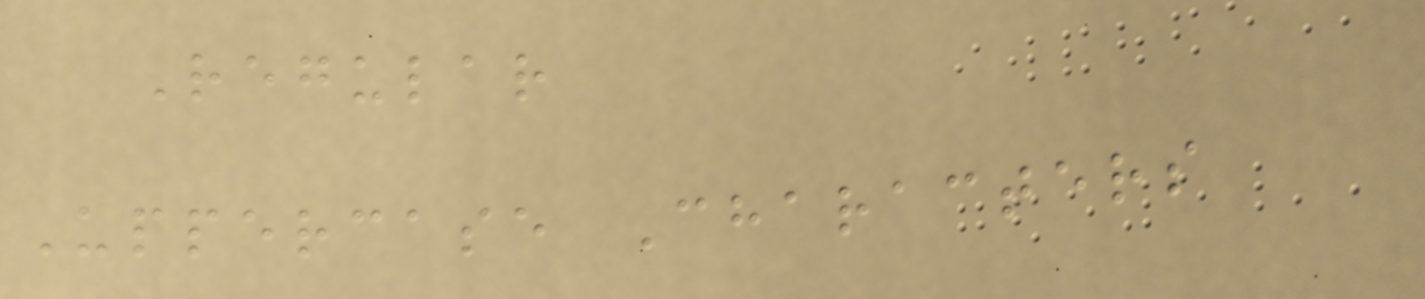Regular
Uppercase Characters
